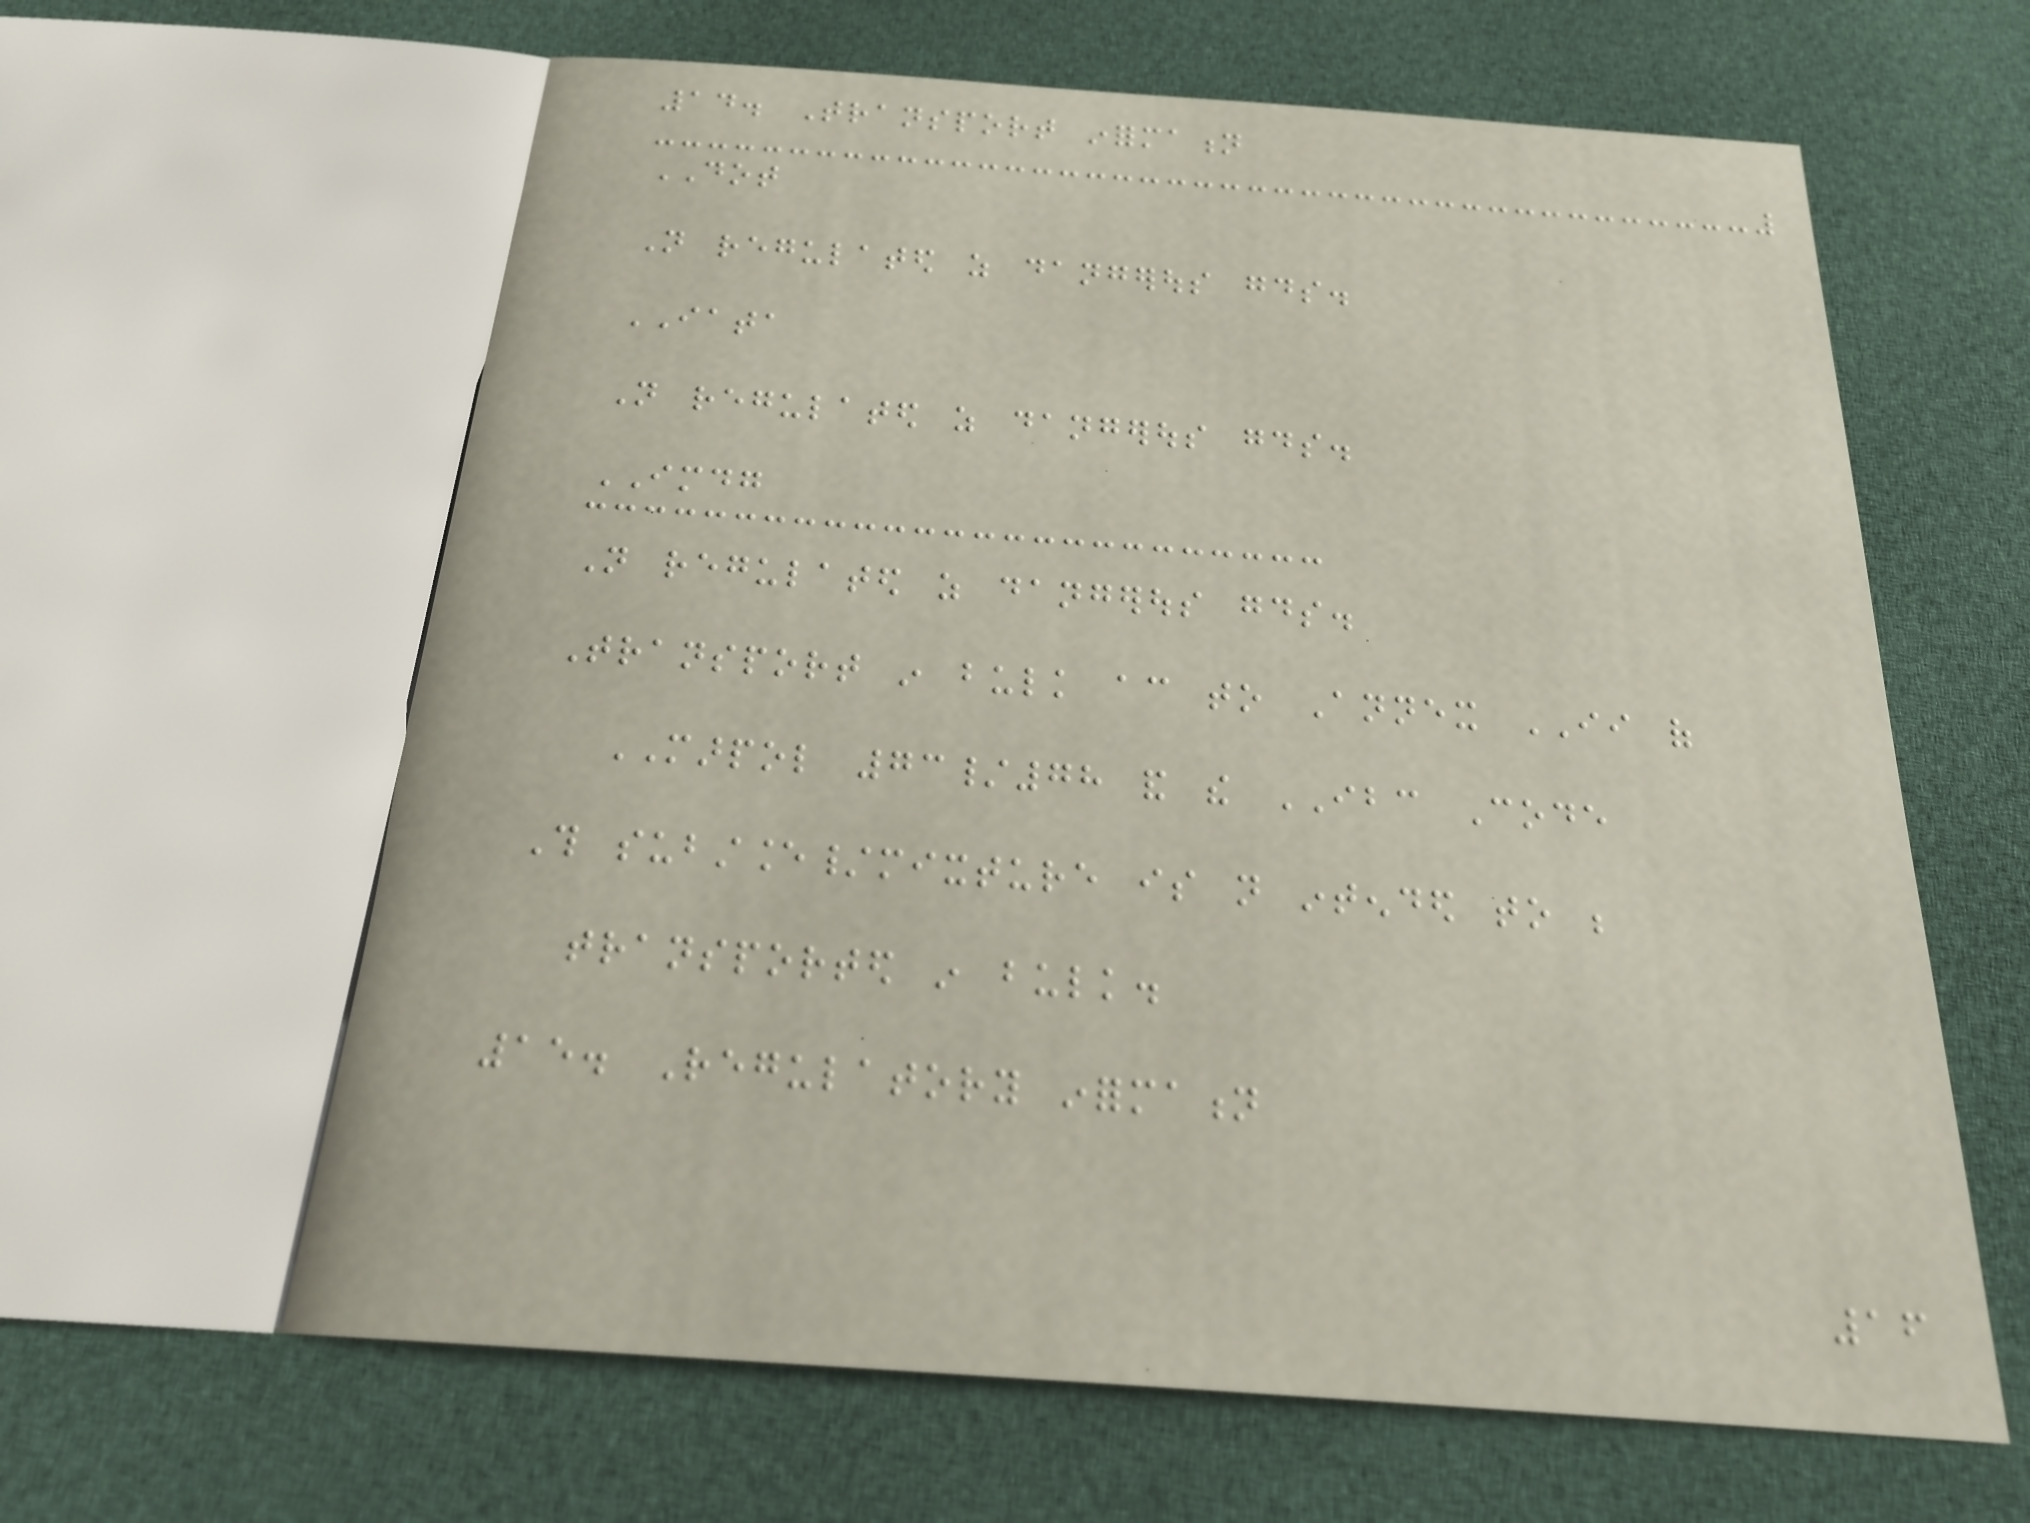14. Transport information
DOT
Not regulated as dangerous goods.
IATA
Not regulated as dangerous goods.
IMDG
Not regulated as dangerous goods.
Transport in bulk according to Annex II of
MARPOL 73/78 and the IBC Code
This substance/mixture is not intended to be
transported in bulk.
15. Regulatory information
16
